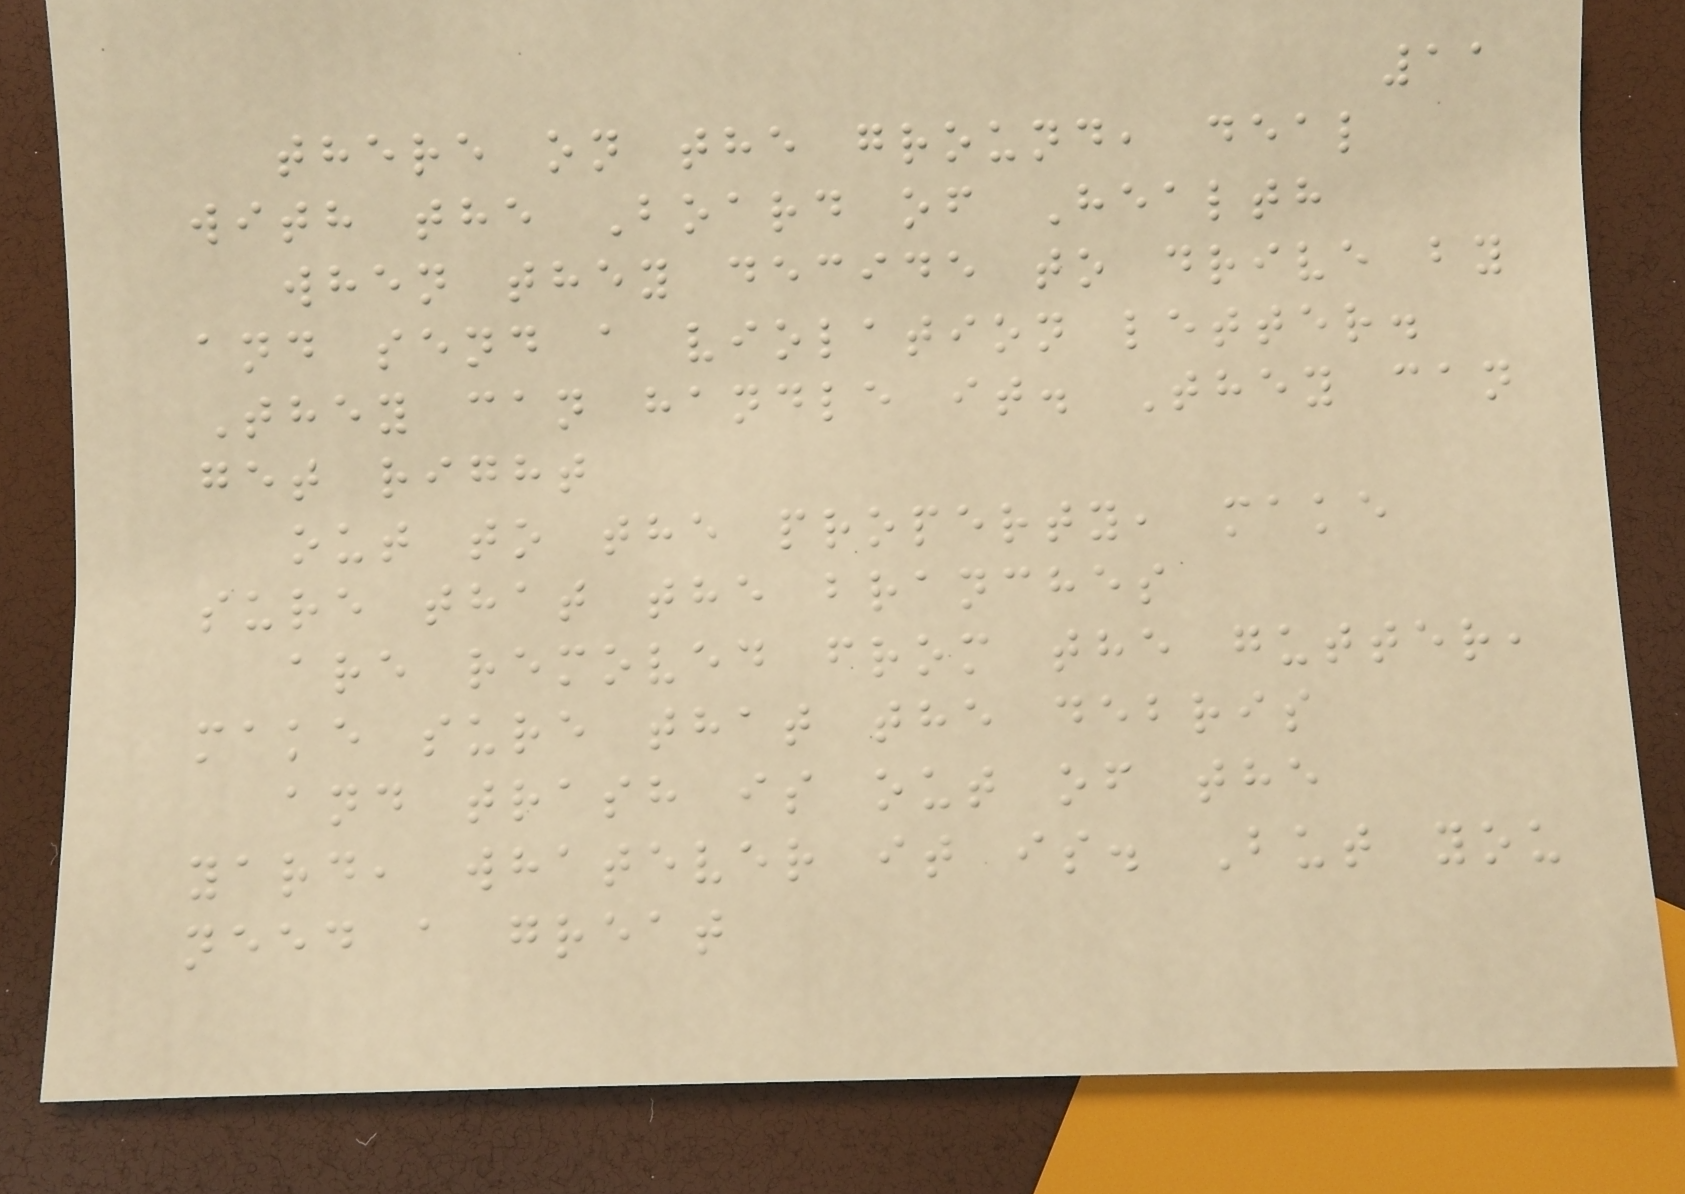11
there on the ground, deal
with the Board of Health
when they decide to drive by
and send a violation letter.
They can handle it. They can
get right
out to the property, make
sure that the branches
are removed from the gutter,
make sure that the debris
and trash is out of the
yard, whatever it is. But you
need a great
